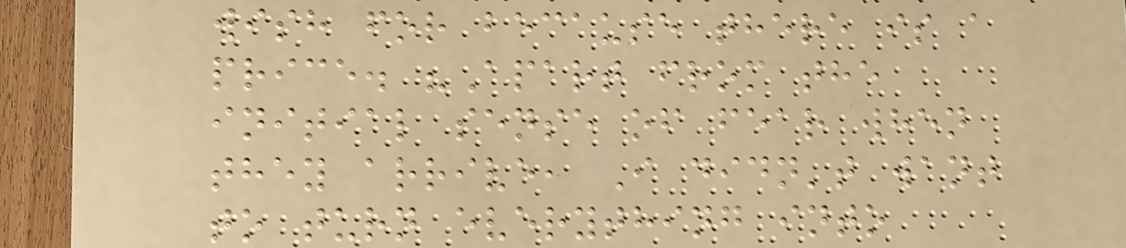wish for because there is a
price. "Apart from the
initial sense of fear when
they arrive, I didn't want
to turn everything into
